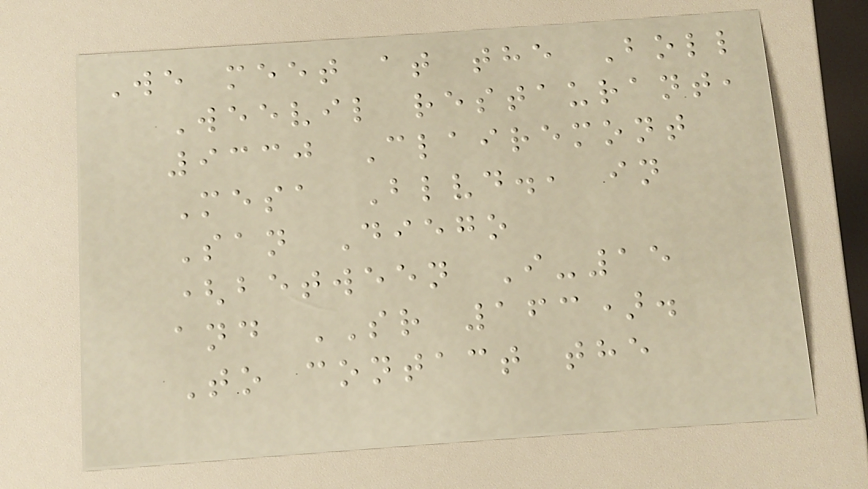We meet at the Boll
Weevil restaurant,
9330 Clairemont
Mesa Blvd., in
San Diego
(between I-15
and SR 163).
To contact the
